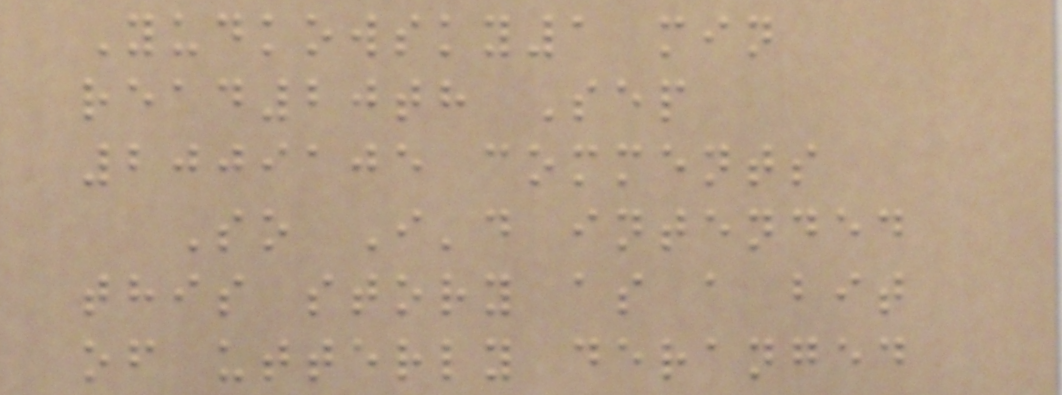Yudkowsky1 min
read20th Sep
2009105 comments
So I'd intended
this story as a bit
of utterly deranged
